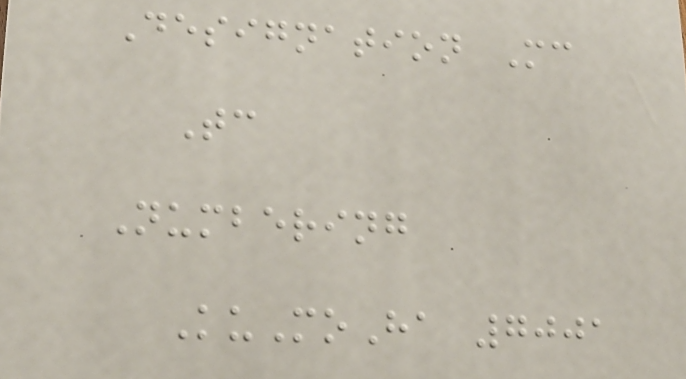Designation Mc
Tc
Numbering
KuMoHa 7001
